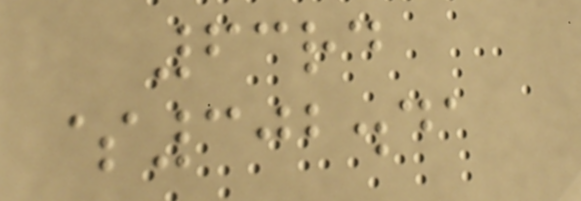63rd
$302.41
